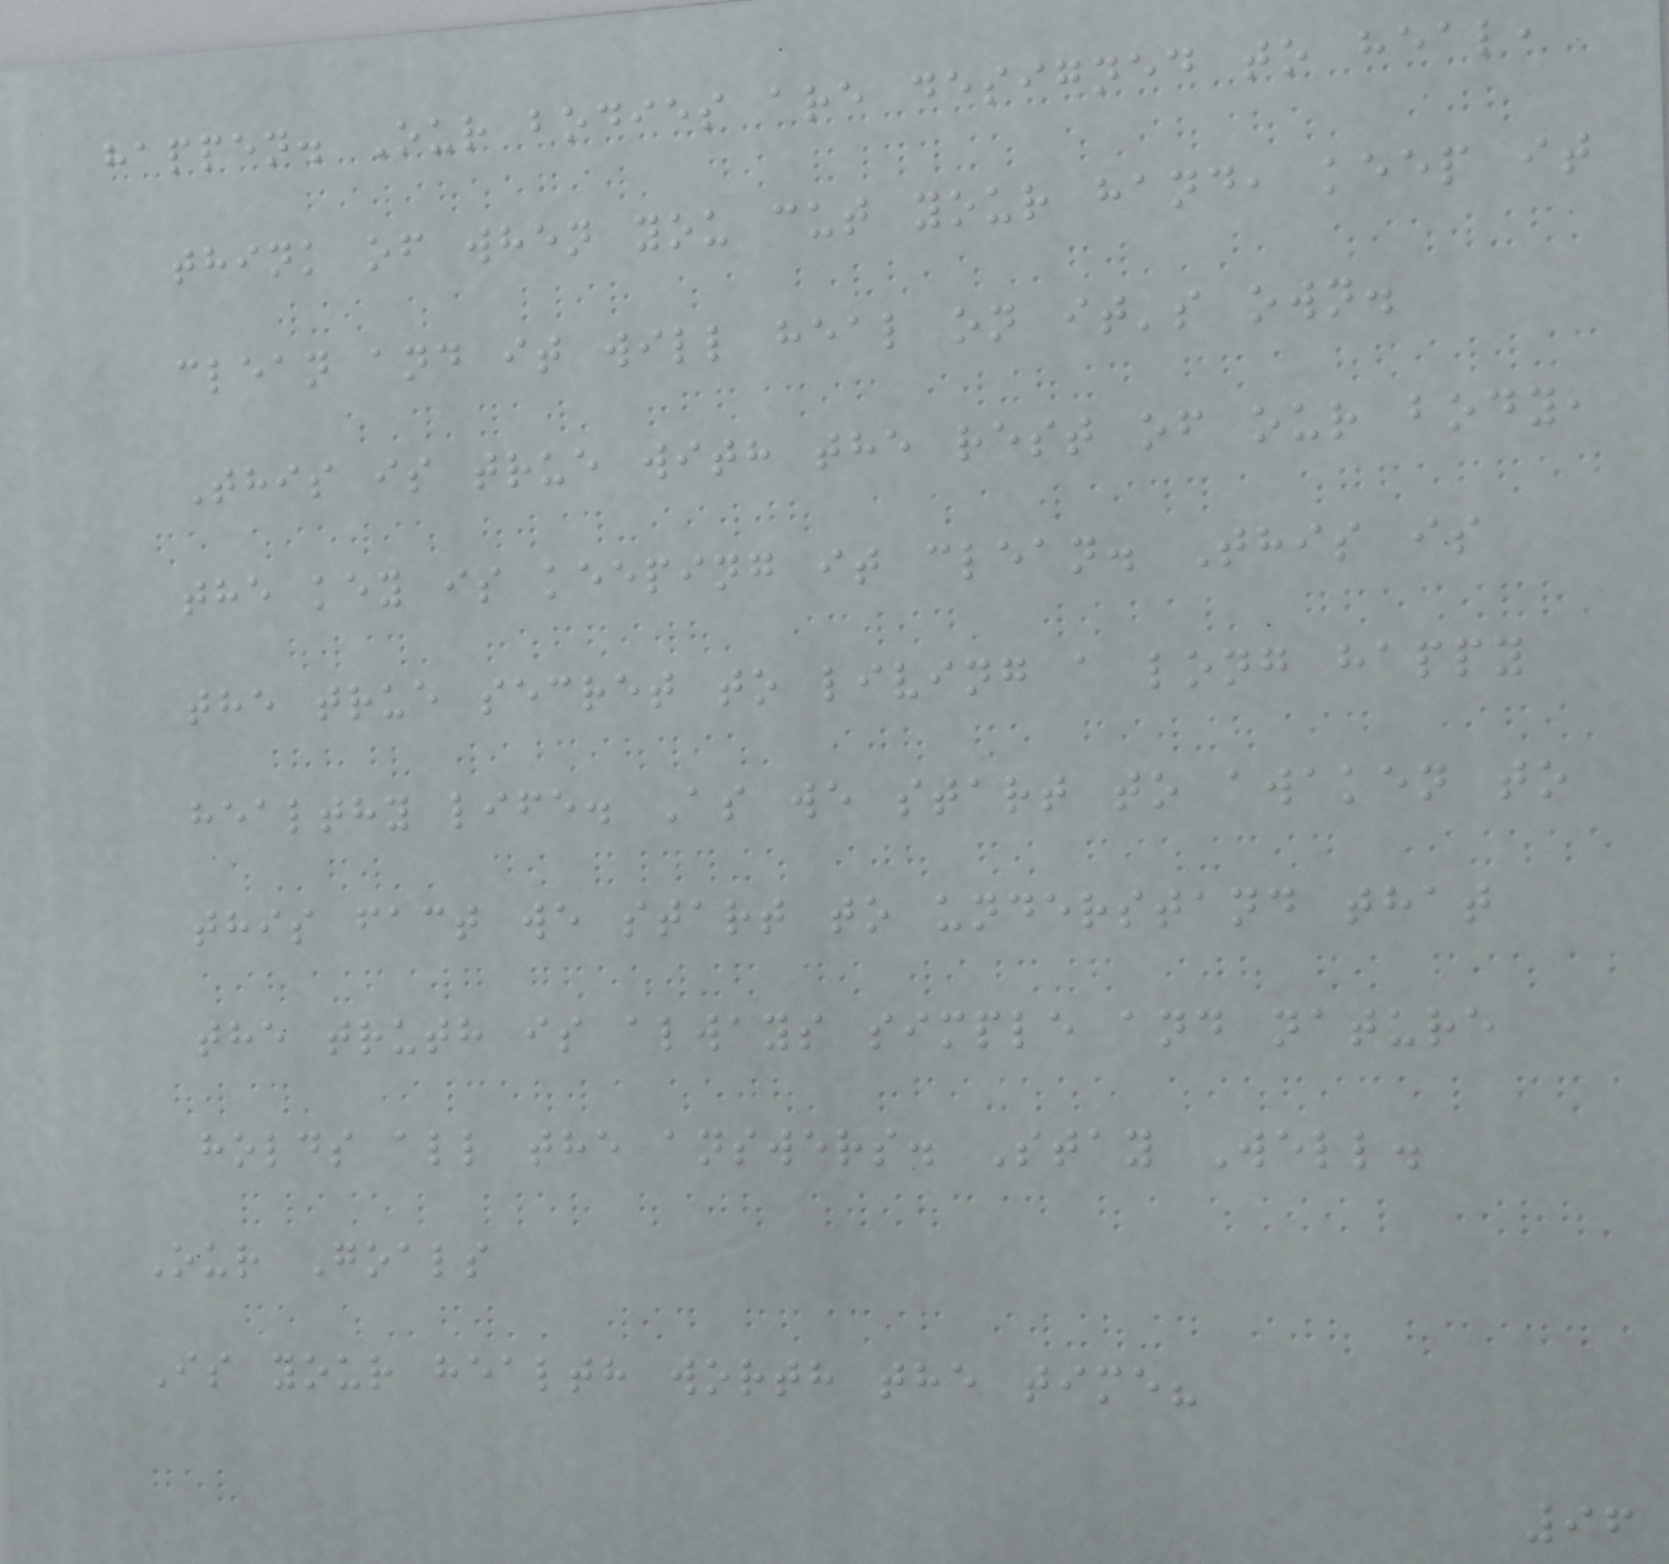happen. Our bodies are designed to heal,
think of when you cut your hand, keep it
clean and it will heal on it's own.
This is true with the rest of our body,
the key is keeping it clean. This is
the true secret to living a long happy
healthy life. As we start to awaken to
this fact we start to understand that
the truth is always simple and nature
holds all the answers. Stay Well.
Our Goals
Is your health worth the time?
96
